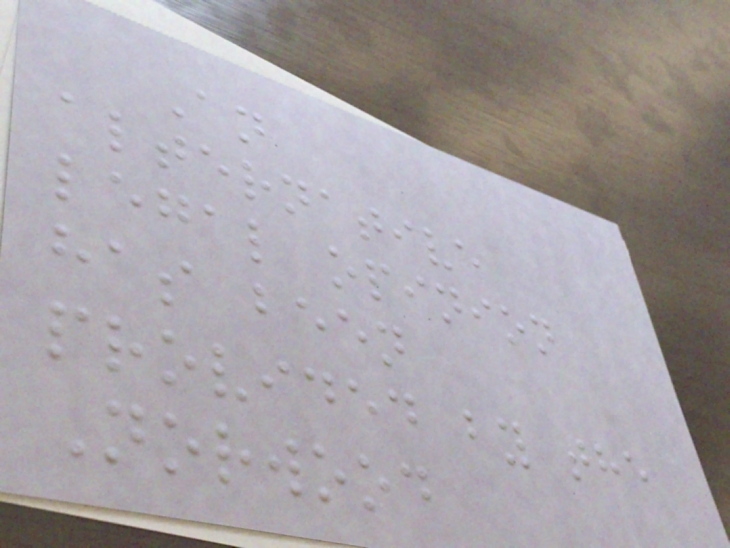An
alternative
legal opinion
has been
provided by the
Norwood
